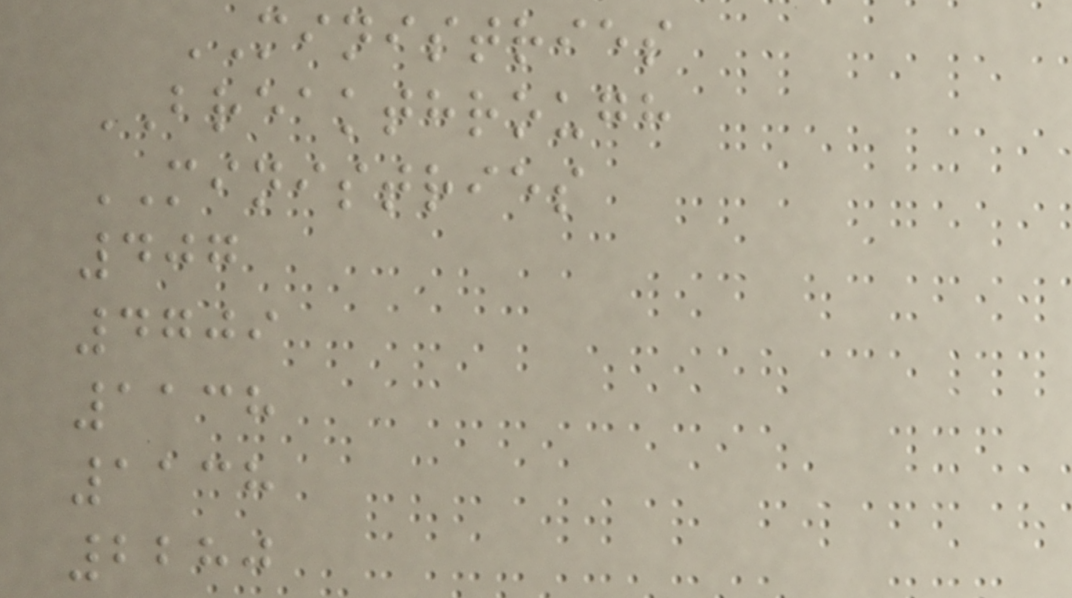MINISTRIES
BREAKTHROUGH
MINISTRIES
407
4709
1138
1138
2280
